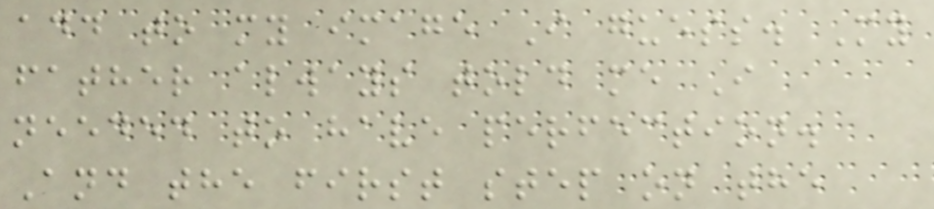add to my image I guess. My
father always told me I
needed to have perfection.
And the first step on the
